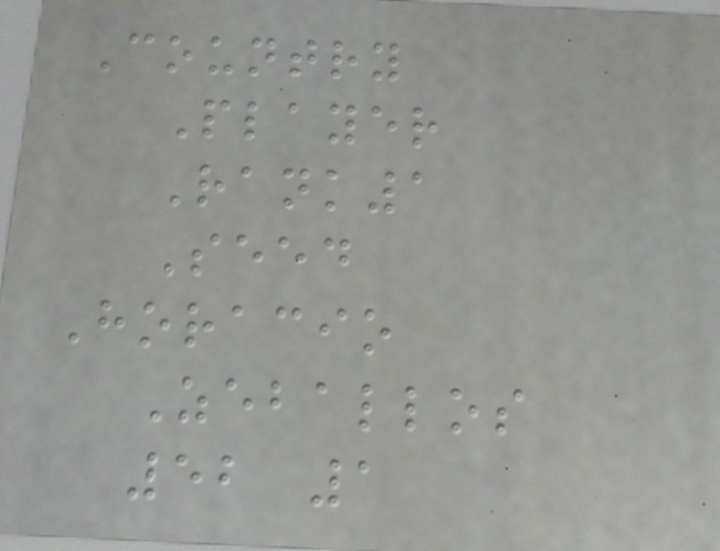Country
Player
Rank1
Seed
Horacio
Zeballos
52 1
